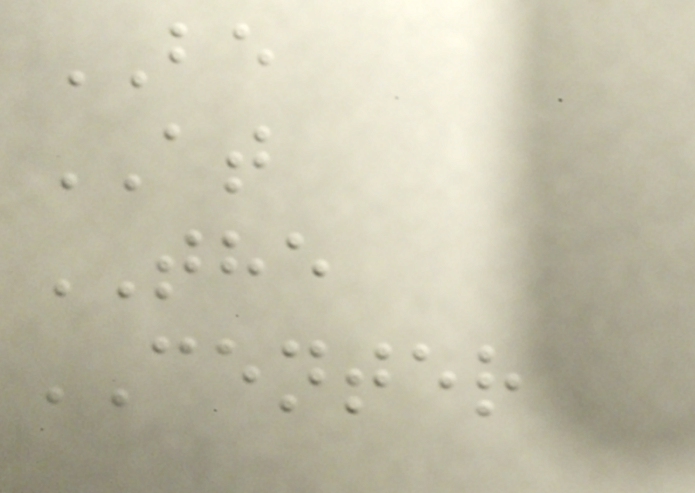BE
AT
THE
CENTER
